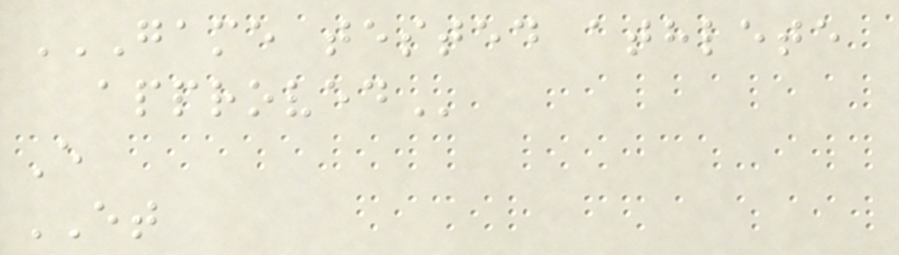GAME TESTED ATHLETE
APPROVED
E
ET
